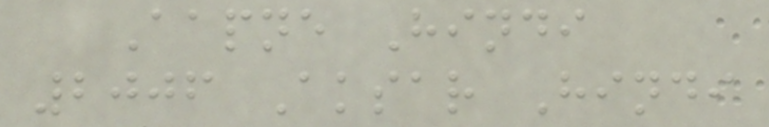Aapne Hindi
2006 Aksar Hindi
